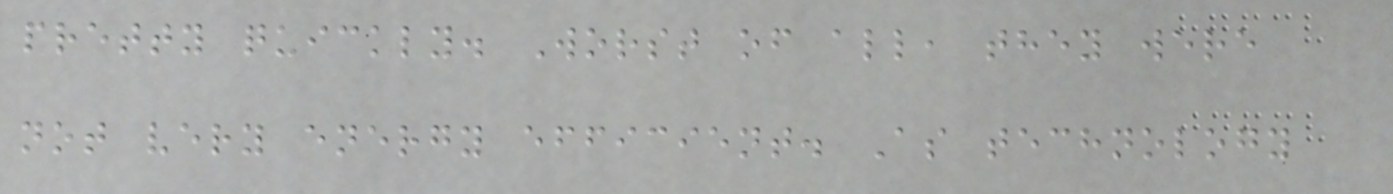pretty quickly. Worst of all, they were
not very energy efficient. As technology
